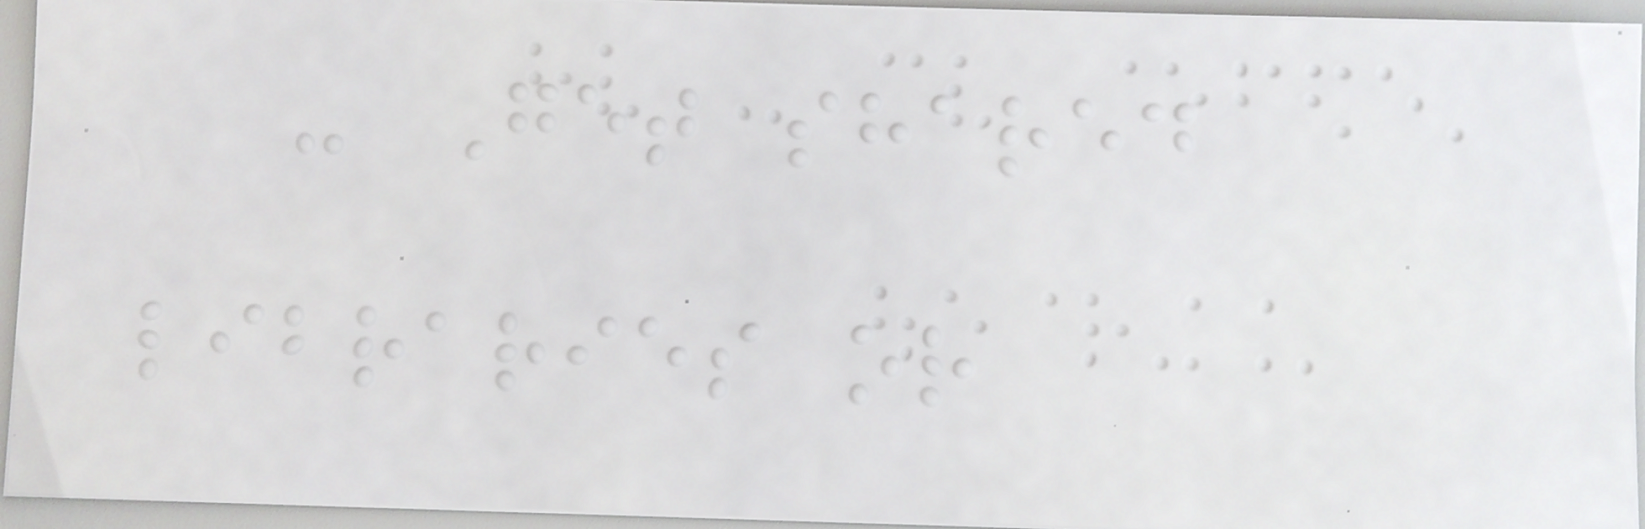- Get shared
libraries or
